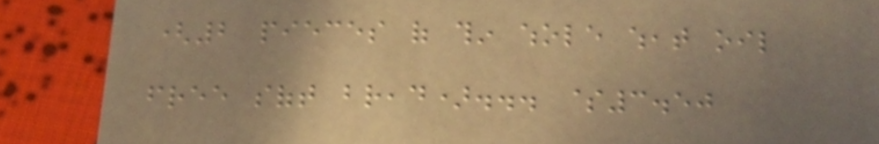(2 pieces of thin whole wheat oil
free soft bread)... $3.50
